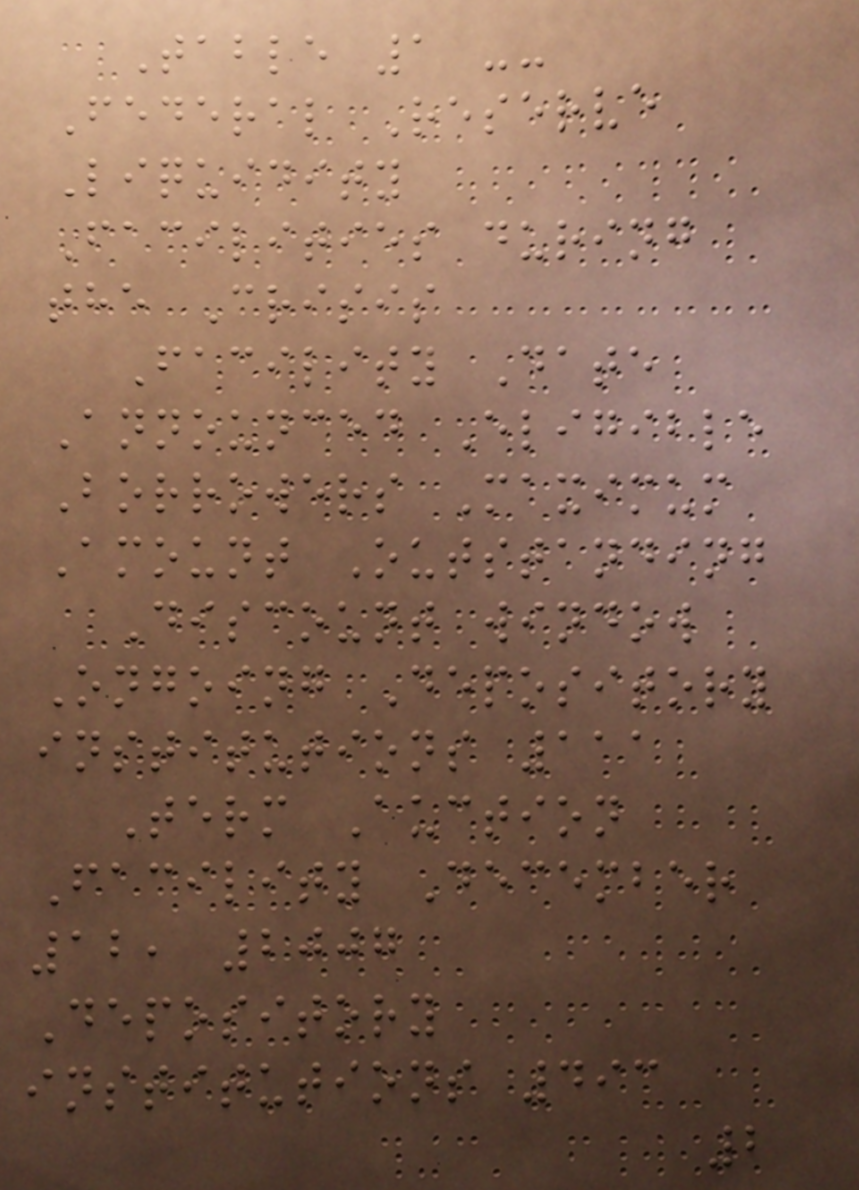Table 1 --
Federal Reserve
Liquidity
Facilities during
the Crisis
Facility Date
Announced Eligible
Borrowers Maximum
Amount Outstanding
Discount window
Ongoing Depository
institutions 111
Term Auction
Facility December
12, 2007
Depository
institutions 493
2
